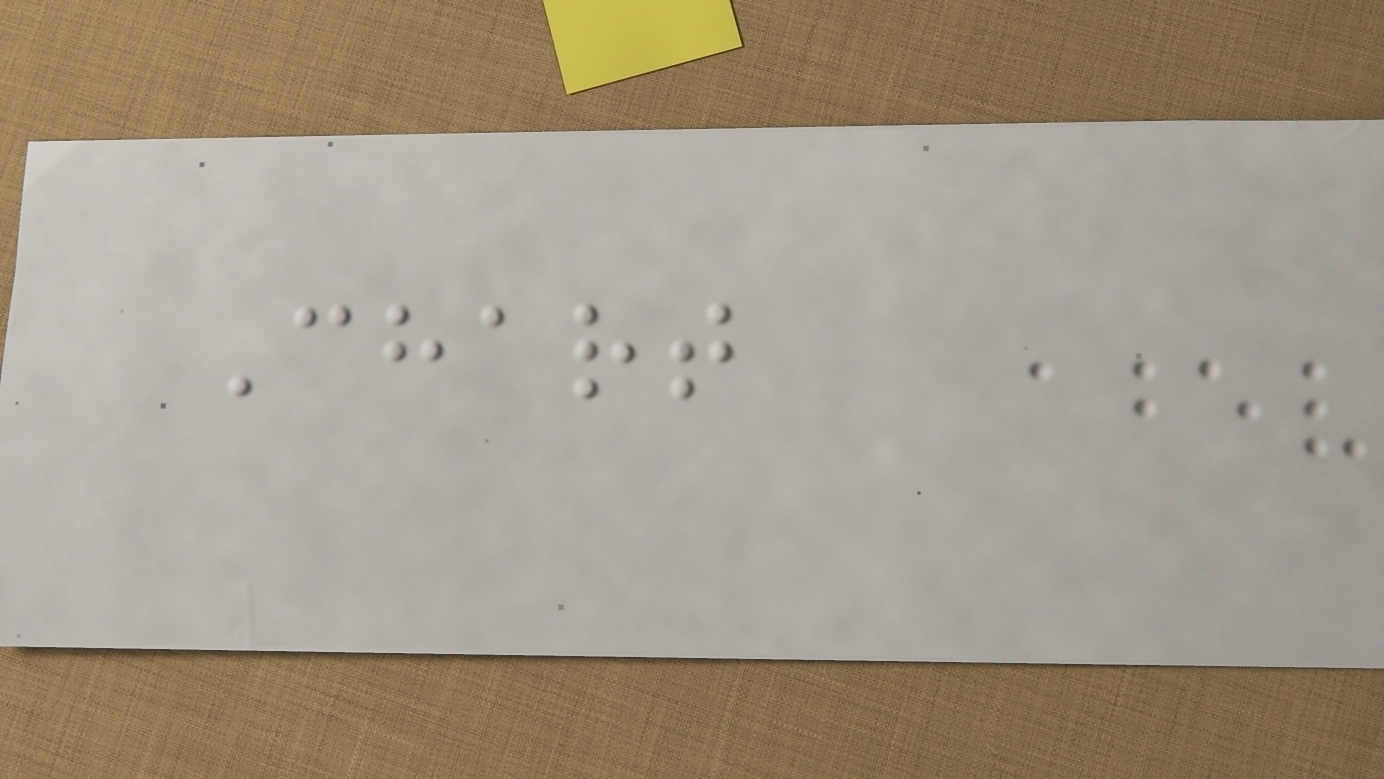Chart
